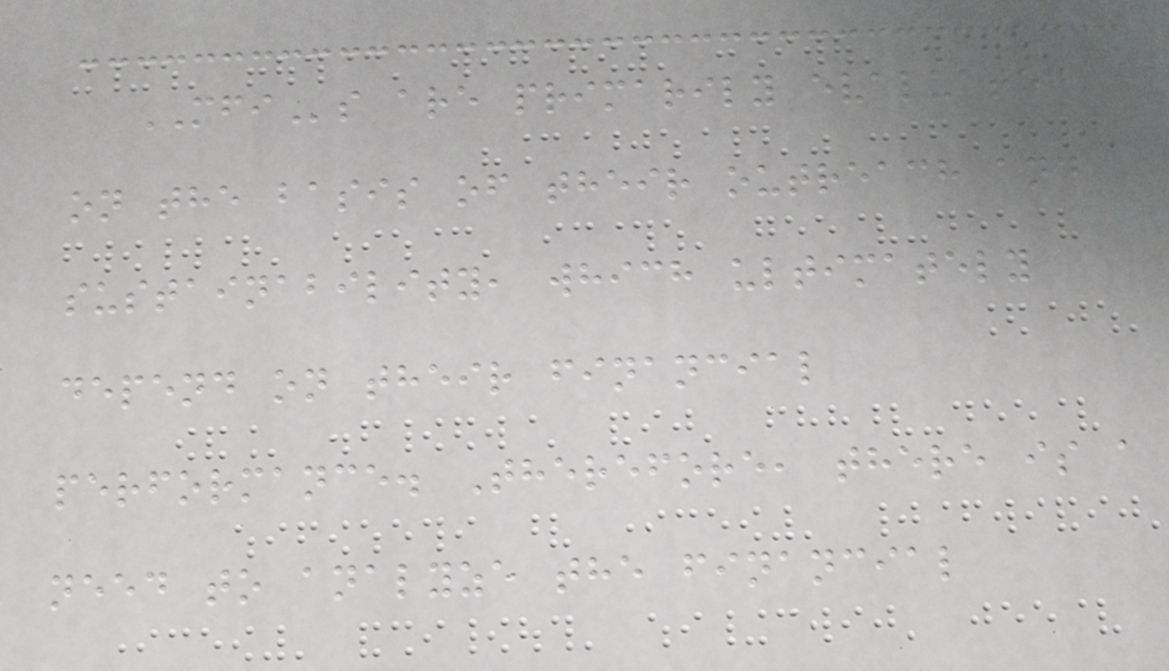MFIs are primarily evaluated
on the basis of their outreach and
sustainability, which ultimately
depend on their financial
performance. Therefore, there is a
need to analyze the financial
